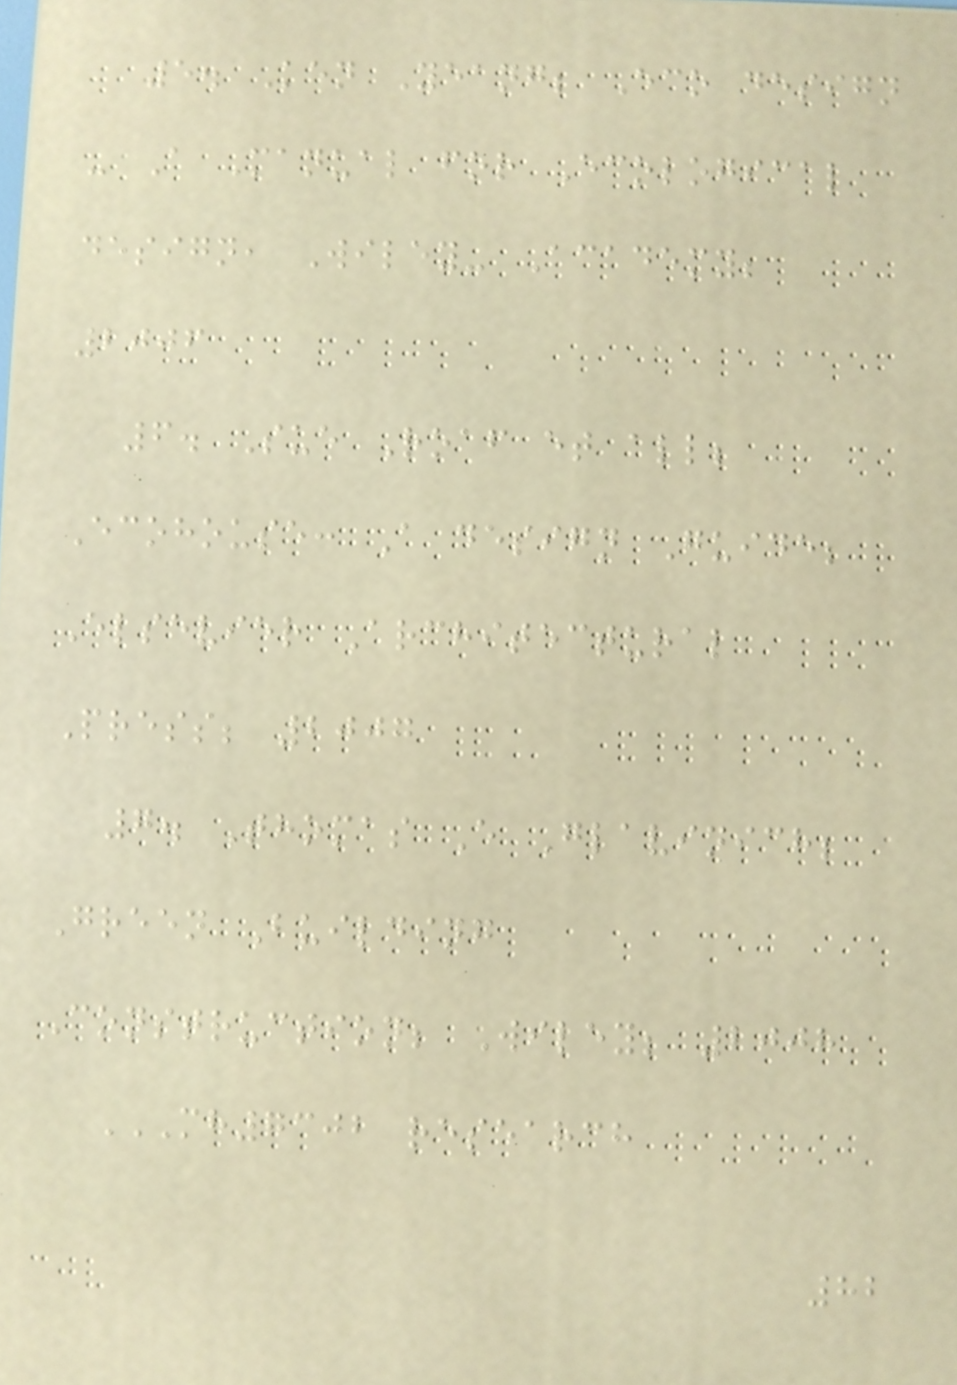5. Ken Yeang; Eco design
- A Manual for Ecological
design, Wiley- Academy;
2006
6. Sue Roaf et all;
Ecohouse: A design Guide;
Elsevier Architectural
Press; 2007
7. Thomas E Glavinich;
Green Building
Construction; Wiley; 2008
MH7302 RESEARCH
82
